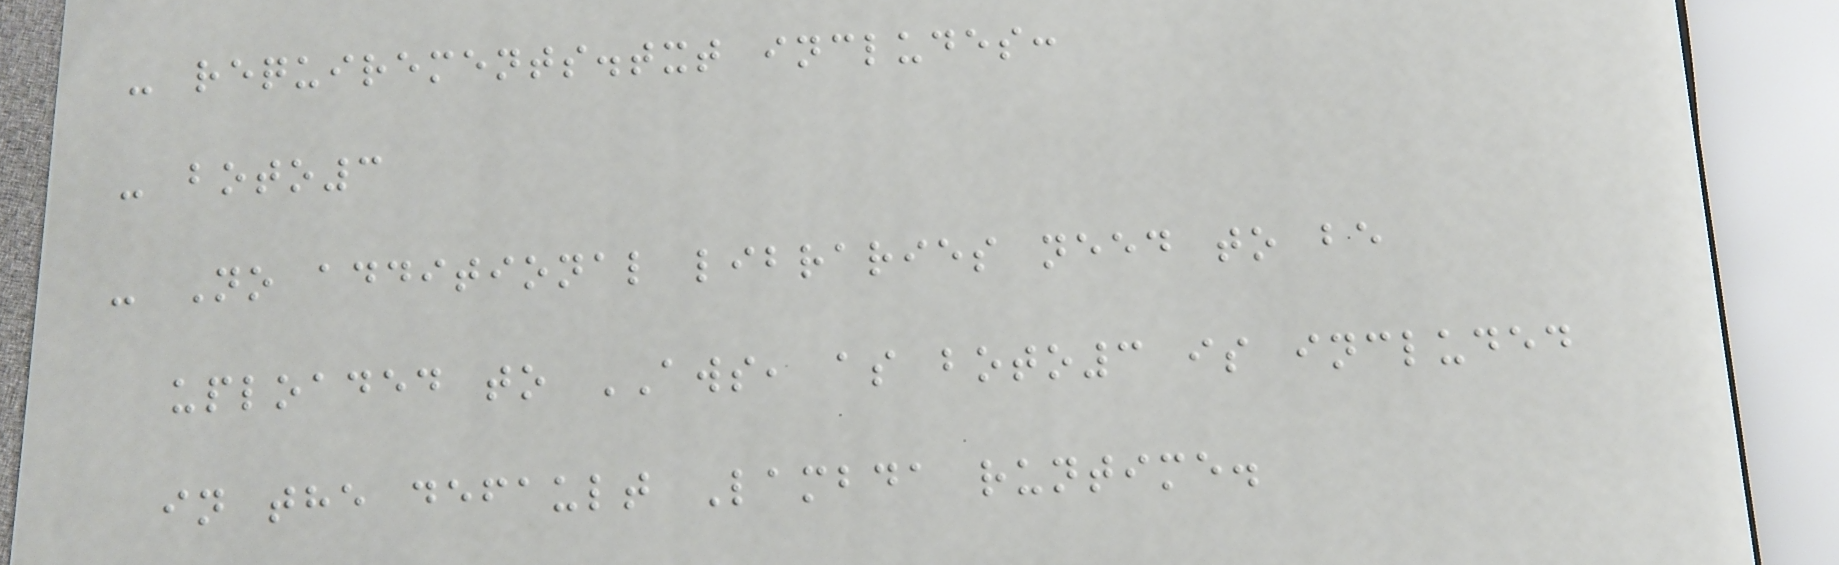- requirements.txt includes:
- boto3
- No additional libraries need to be
uploaded to AWS, as boto3 is included
in the default Lambda runtime.
